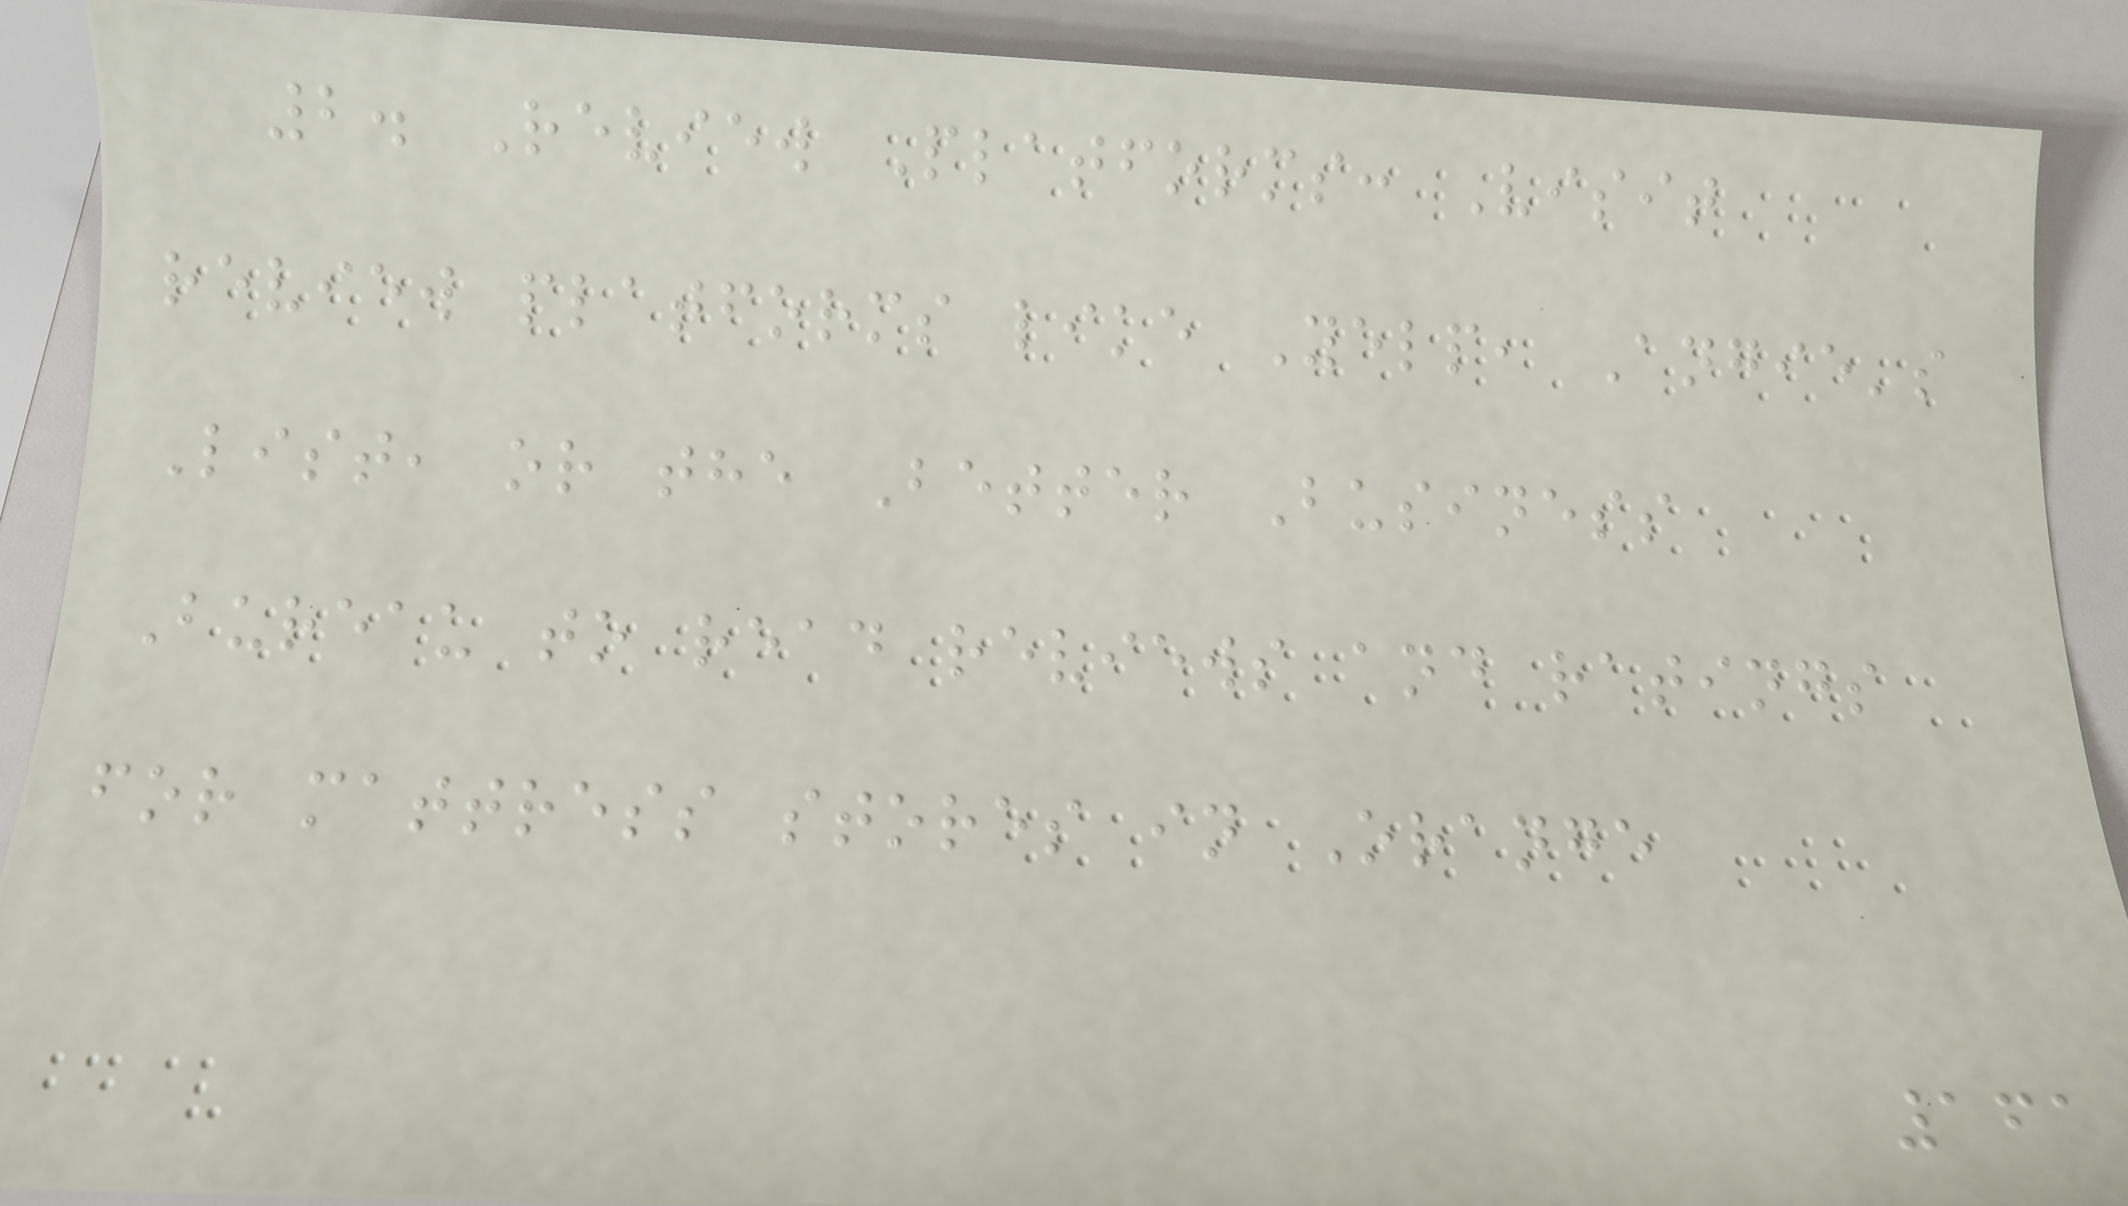2. Review Platforms: Visit
review platforms like Yelp, Angie's
List, or the Better Business
Bureau to read reviews and ratings
for mattress stores in Orange
161
